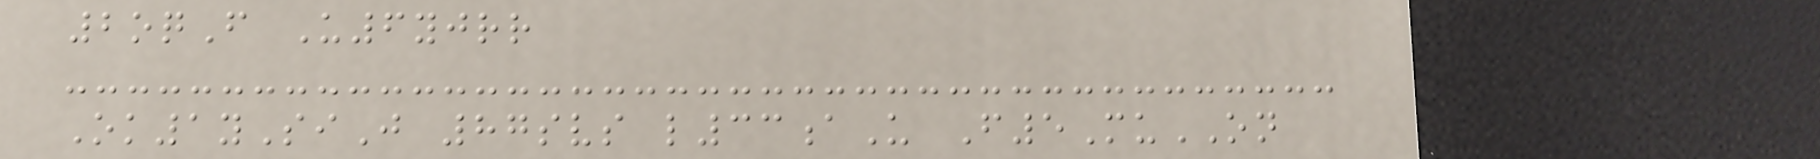2oqF U6yjrr
Ok1ySiJ 87svs l33aU F5MuON
